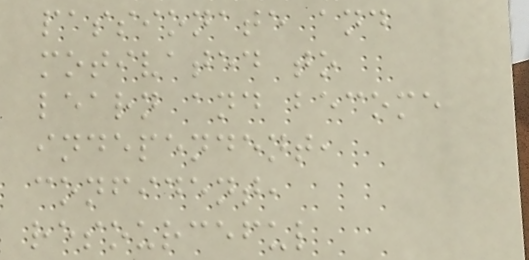passionate and
motivated to
learn and become
independent,
confident,
resourceful
